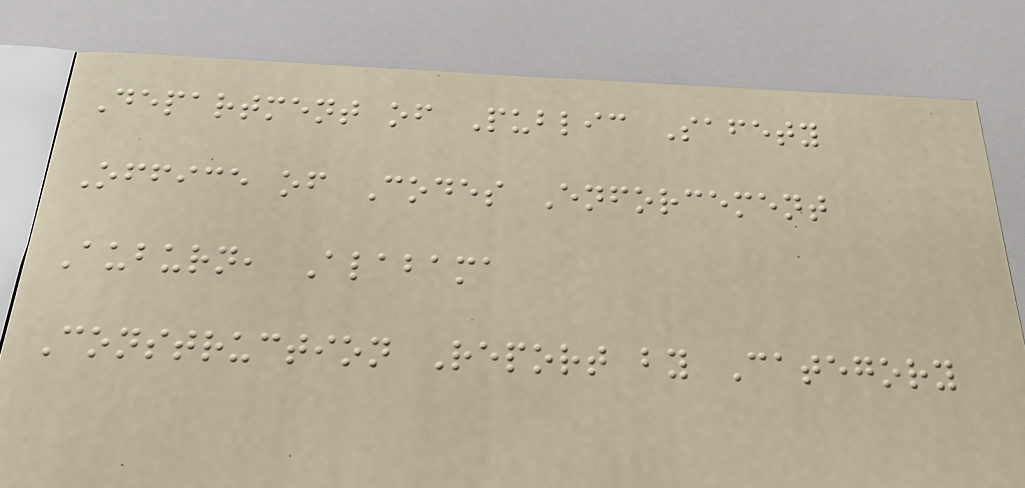Department of Public Safety
Office of Codes Enforcement
Auburn, Alabama
Construction Report by Category
